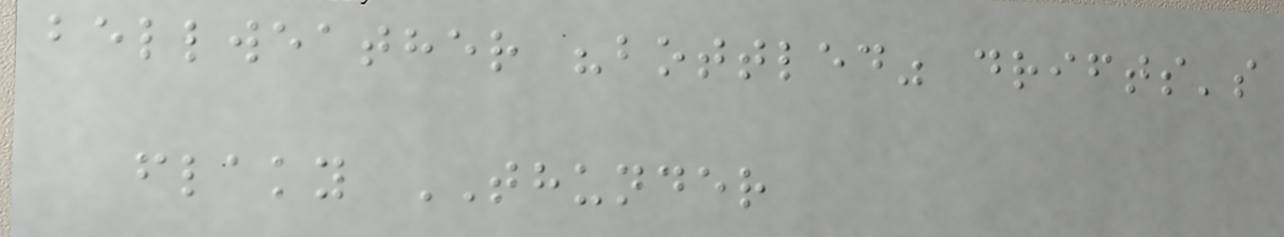bellweather "bottled" drifts's
flaky THUNDER
